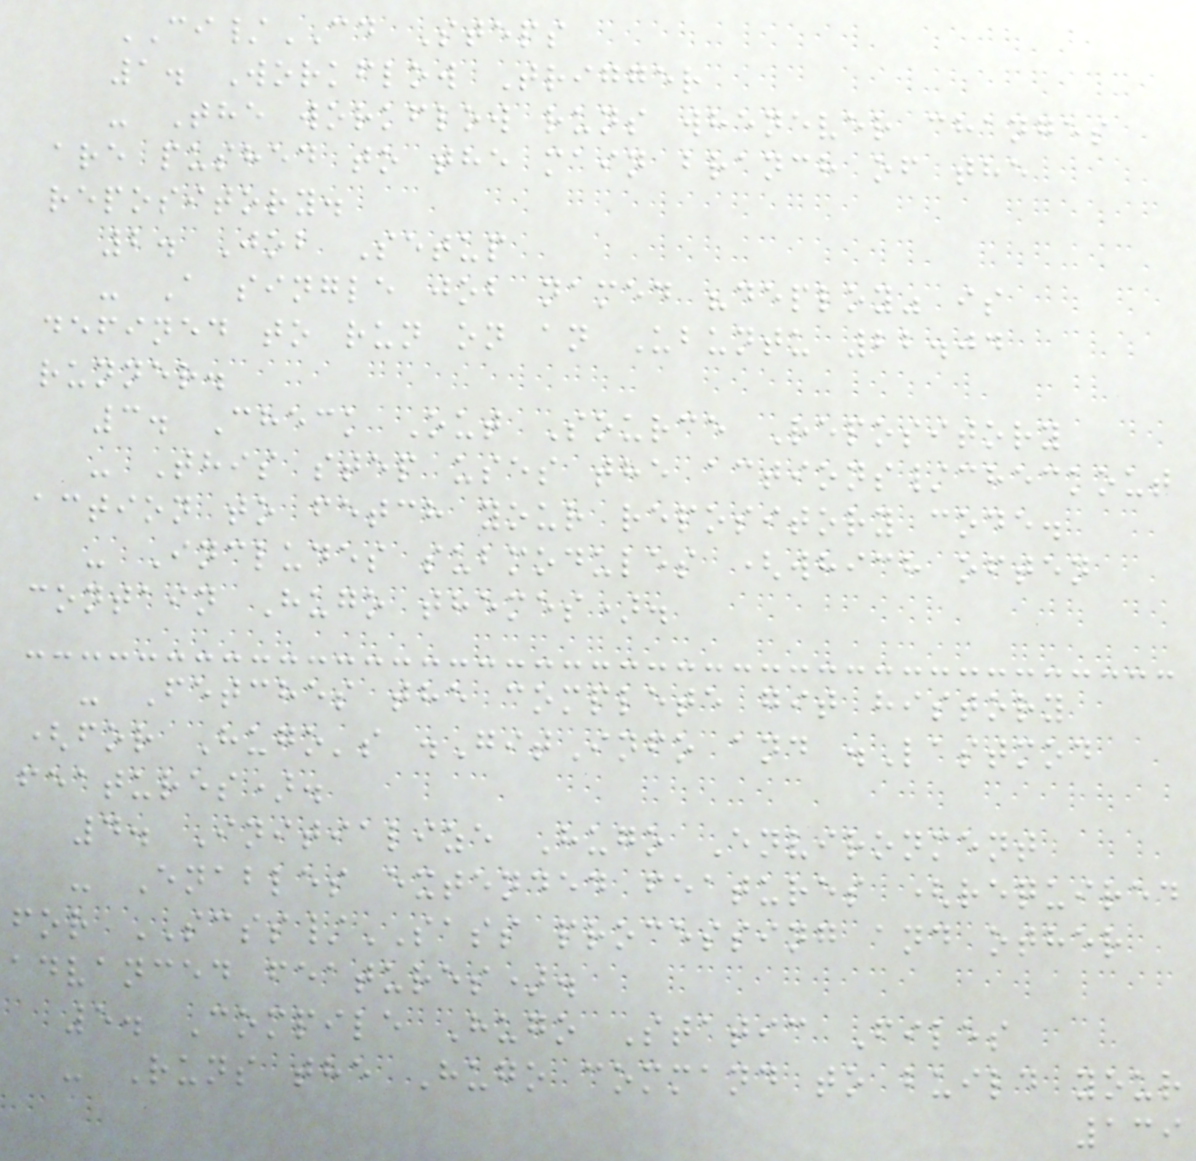CI/CD Steps
1. Workflow Trigger
- The workflow runs whenever changes
are pushed to the main branch of the
repository.
2. Job Setup
- A single job named "deploy" is
defined to run on an Ubuntu 22.04
runner.
3. Check Out Source Repository
- This step uses the actions/checkout
action to fetch your repository code.
- Includes submodules (which often
contain Hugo themes).
- Fetches the complete git history
(for Hugo's .GitInfo and .Lastmod
features).
4. Initialize Hugo Environment
- Enables extended features (required
for SCSS/SASS processing and other
advanced features).
5. Compile Hugo Static Files
- Runs the Hugo command to build your
139
